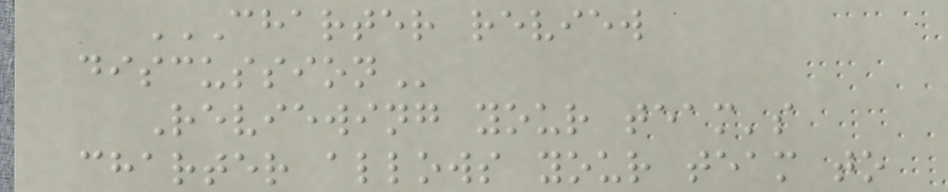CHARTER REVIEW
DISCUSSION
Reviewing your team's
charter allows your team to
